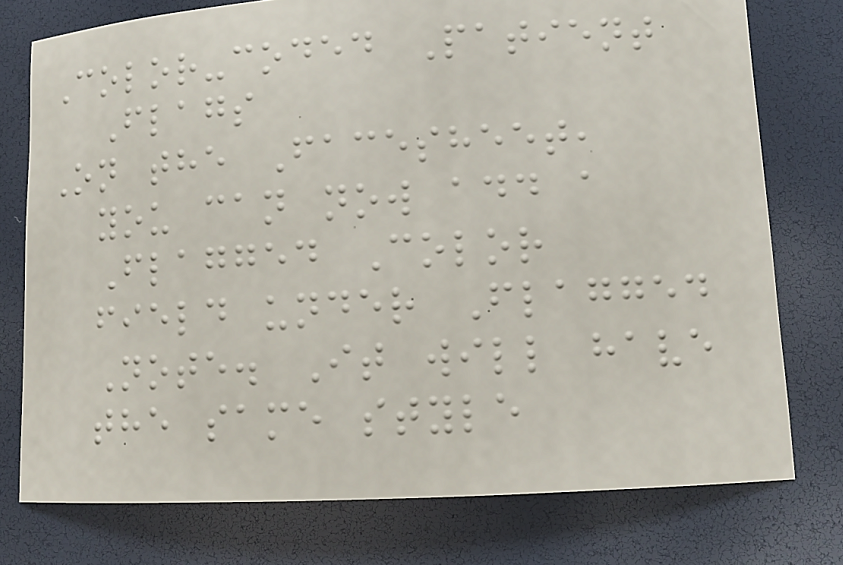Color-coded Patient
Flags
On the Facesheet,
you can now add a
Flagged Color
field under Flagged
Note. It will have
the same style
